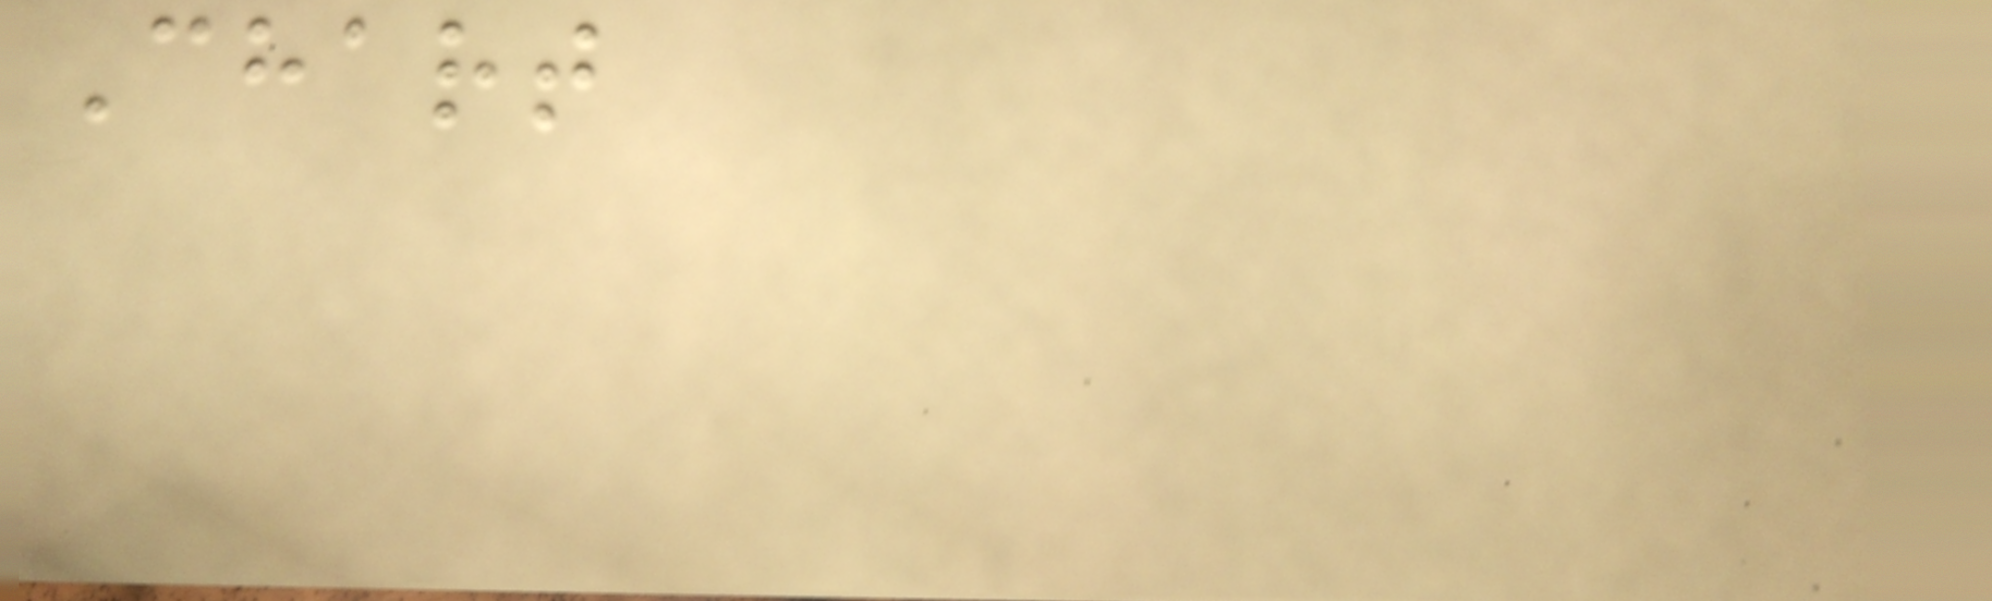Chart
